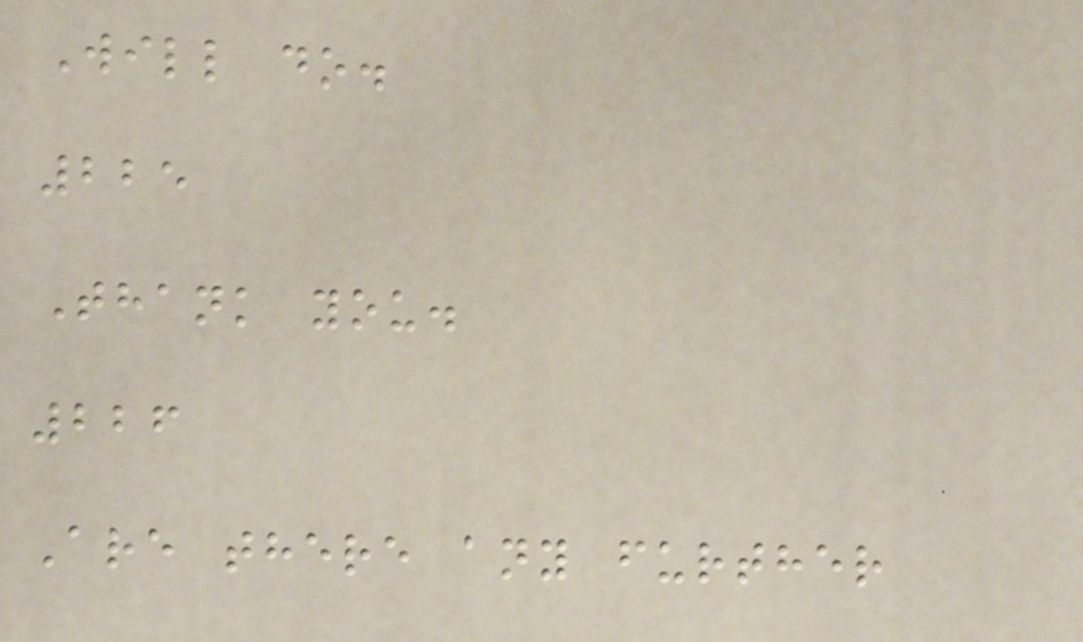Will do.
225
Thank you.
226
Are there any further
